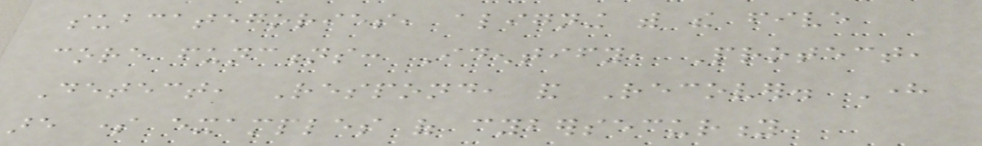subcategories, aligning with the five
core functions: Identify, Protect,
Detect, Respond, and Recover. Here
are some examples of cybersecurity
